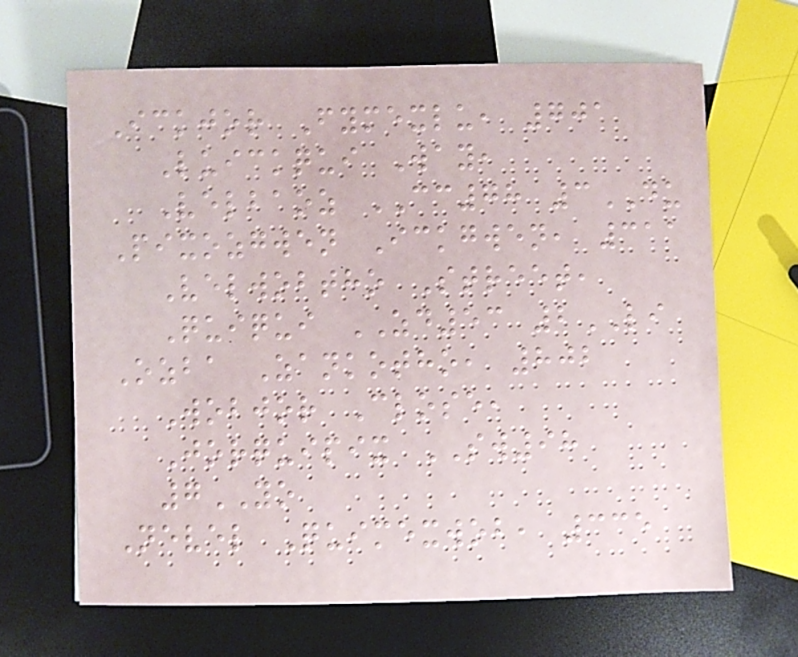Ickjor Fymexlu, 701
Luickqui Way,
Velbaoz CC78 3DU
Pixozgwen Ickgwen, 311
Velwobtho Street,
Quiqui ZD53 2LI
Ozba Zankotho, 802
Wobjor Close,
Jorquipix SW98
7YO
Nevel Quimexwob, 335
